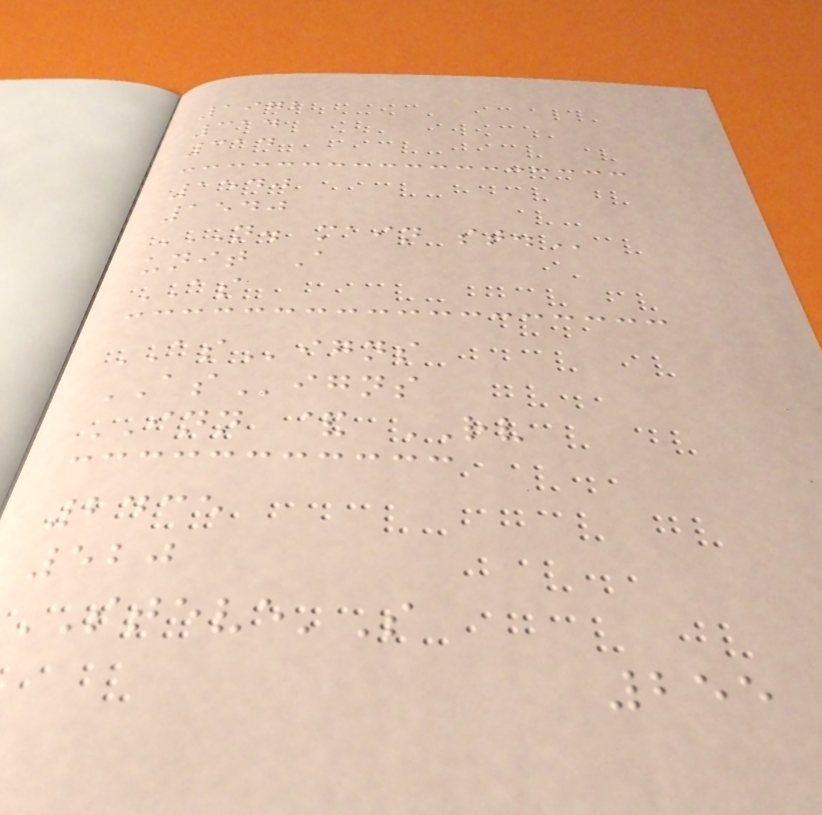1972
314
314
1540
1540
N. MAIN ST.
unit A
AS
ASigns
ASigns
INN & RV
2435
520
STEVE'S
255
